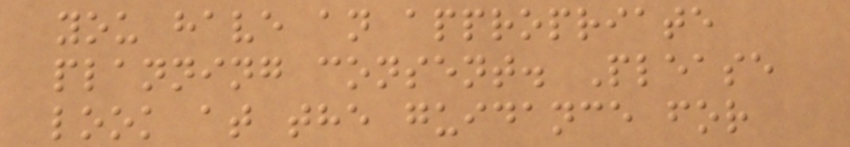you have an appropriate
planning consent. Please
look at the guidance for
